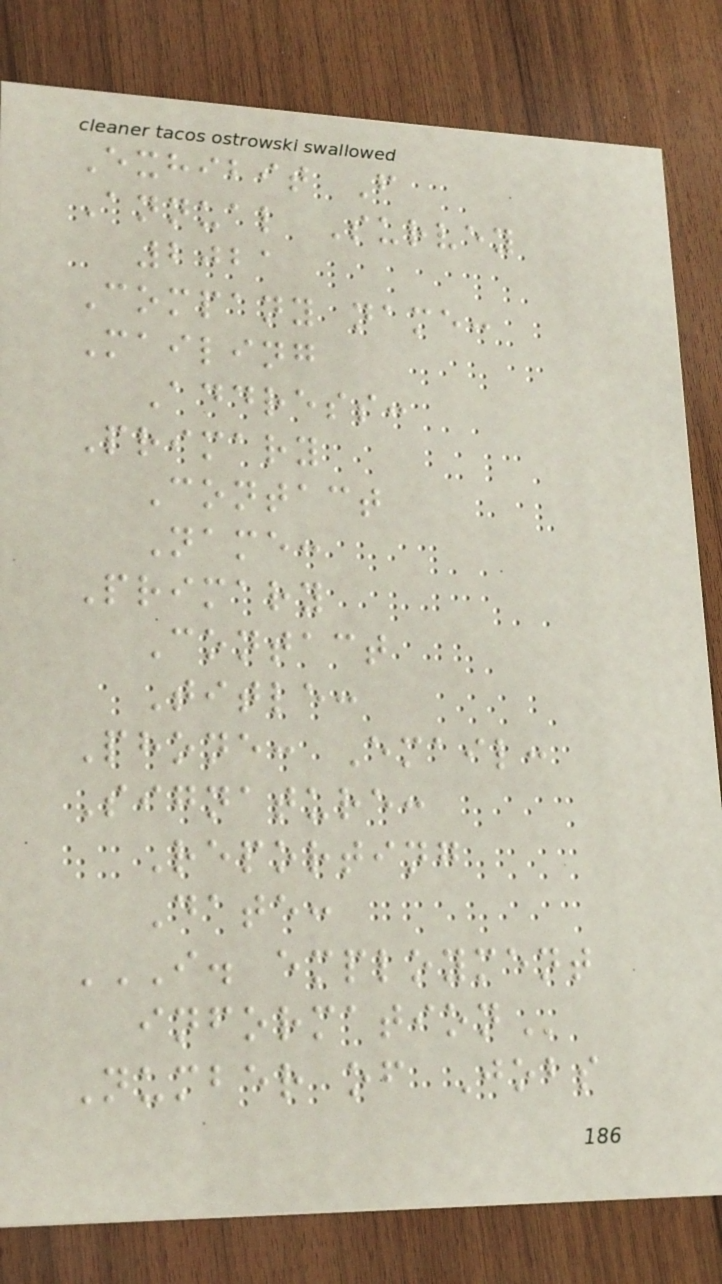Exhibit F
Annual Survey
2021
Company name:
Mailing
Address:
Primary
Contact
Name:
Primary
Contact
Title:
Phone: Email:
Signature:
Reporting
Date:
I. EMPLOYMENT
INFORMATION
Number of Jobs
